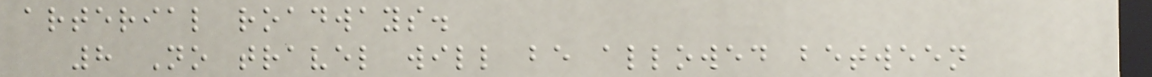arterial roadways.
8 No travel will be allowed between
